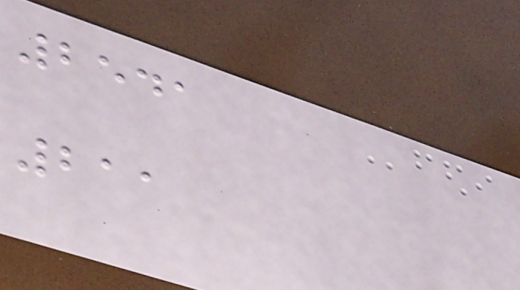2541
211
